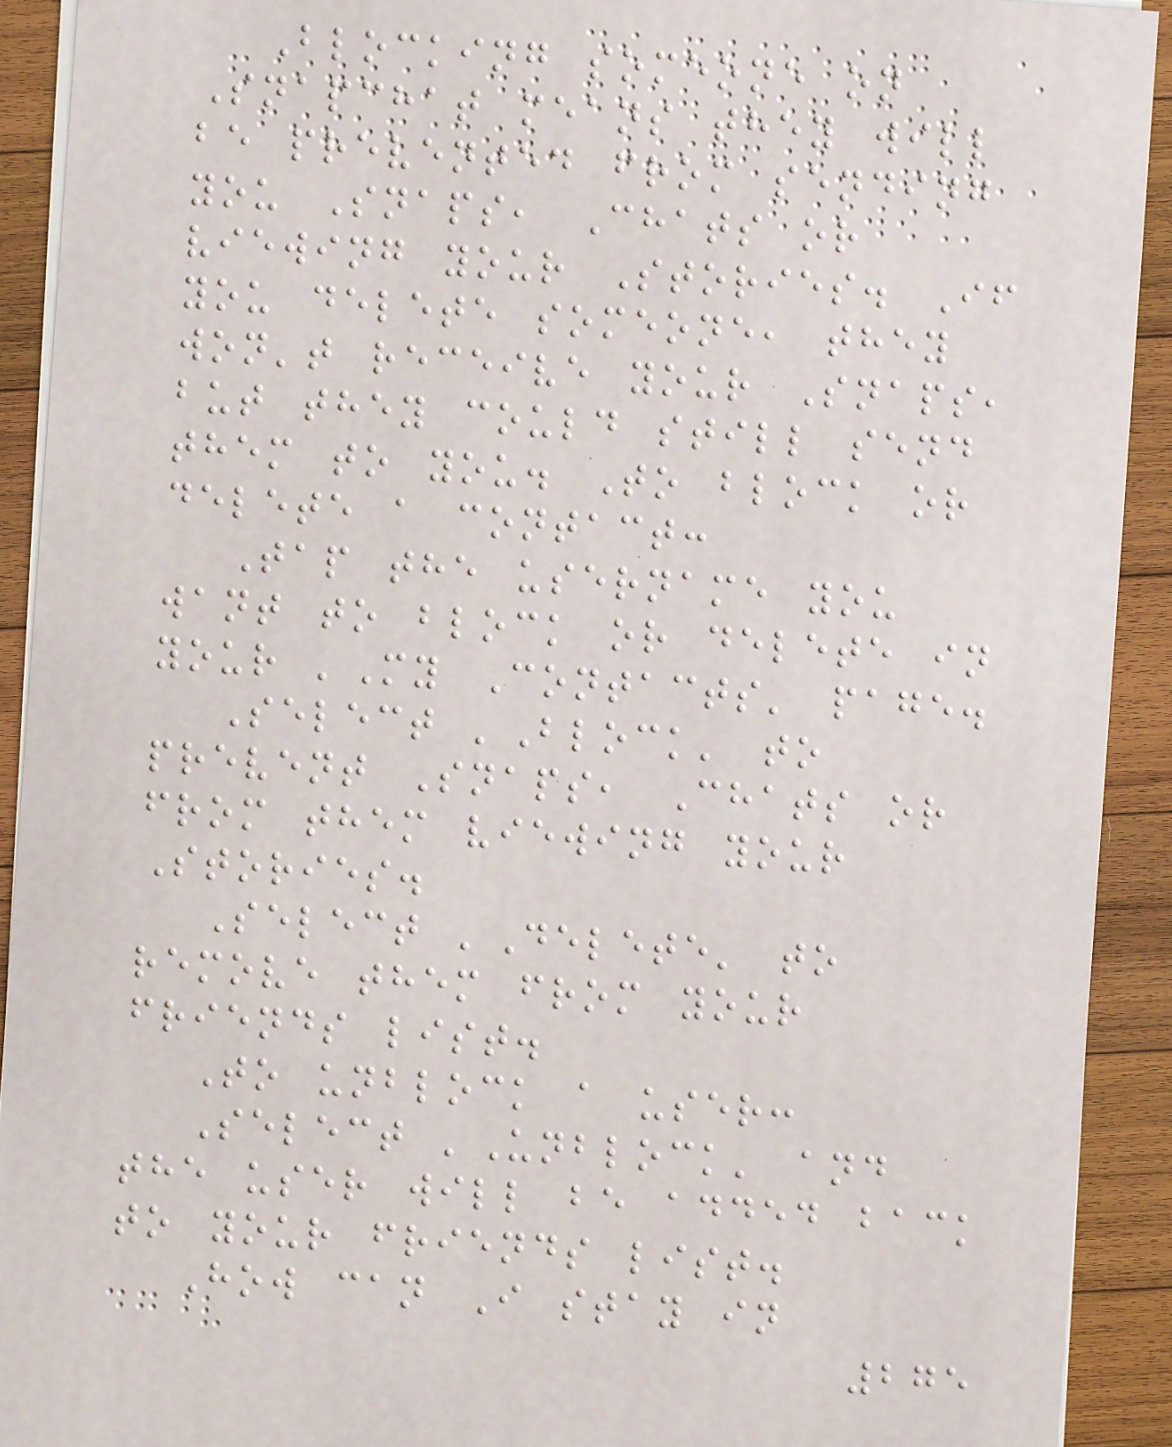Blocking someone on
Snapchat means they will
be prevented from sending
you Snaps, Chats or
viewing your Stories. If
you delete someone, they
won't receive your Snaps,
but they could still send
them to you. To block or
delete a contact:
Tap the username you
want to block or delete in
your 'My Contacts' page.
Select 'Block' to
prevent Snaps, Chats or
from them viewing your
Stories.
Select 'Delete' to
remove them from your
friends list.
To unblock a user:
Select 'Unblock' and
the user will be added back
to your friends list.
How can I stay in
275
